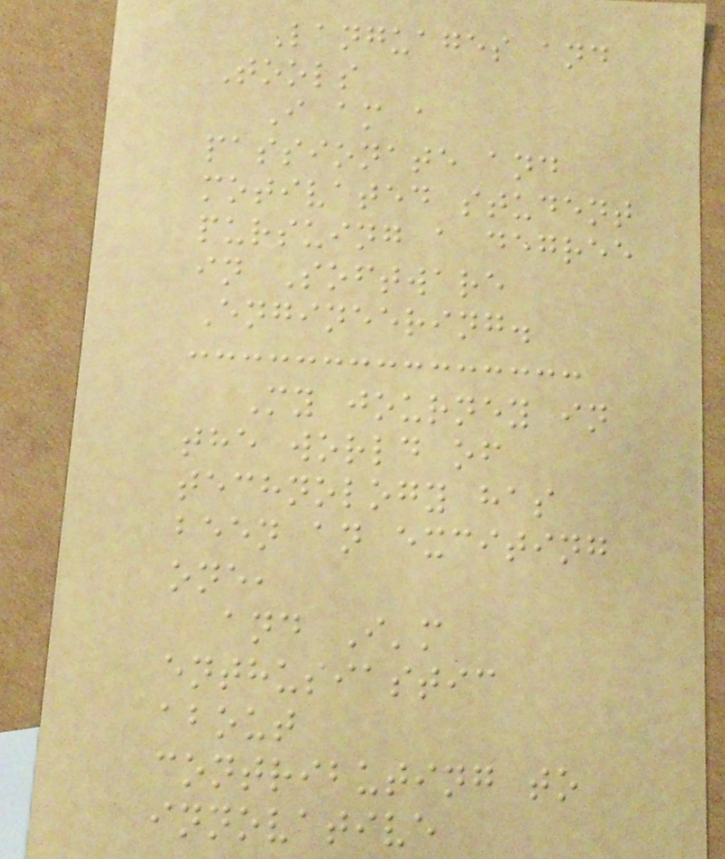Languages and
Tools
I am a
passionate and
motivated student
pursuing a degree
in Software
Engineering.
My journey in
the world of
technology has
been an exciting
one,
and I'm
enthusiastic
about
contributing to
innovative
